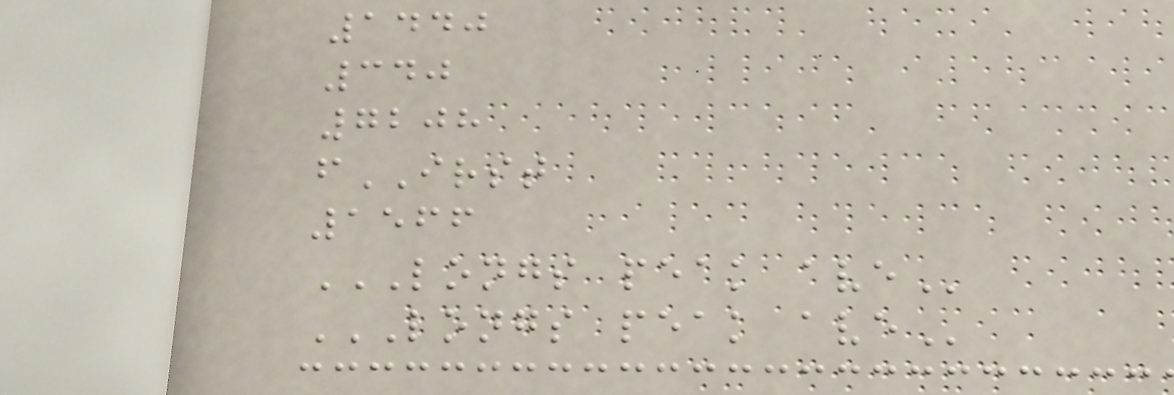1440
340
7208
fIRST
1566
LONGS PEAK AVE
LONGS PEAK AVE
